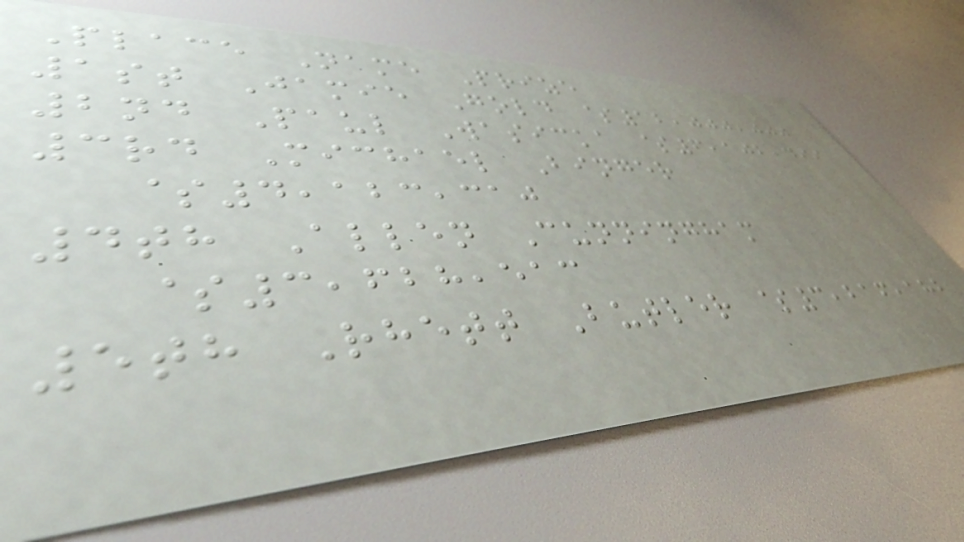Place Name Prize
1st Jamie Gold $12,000,000
2nd Paul Wasicka $6,102,499
3rd Michael Binger
$4,123,310
4th Allen Cunningham
$3,628,513
5th Rhett Butler $3,216,182
